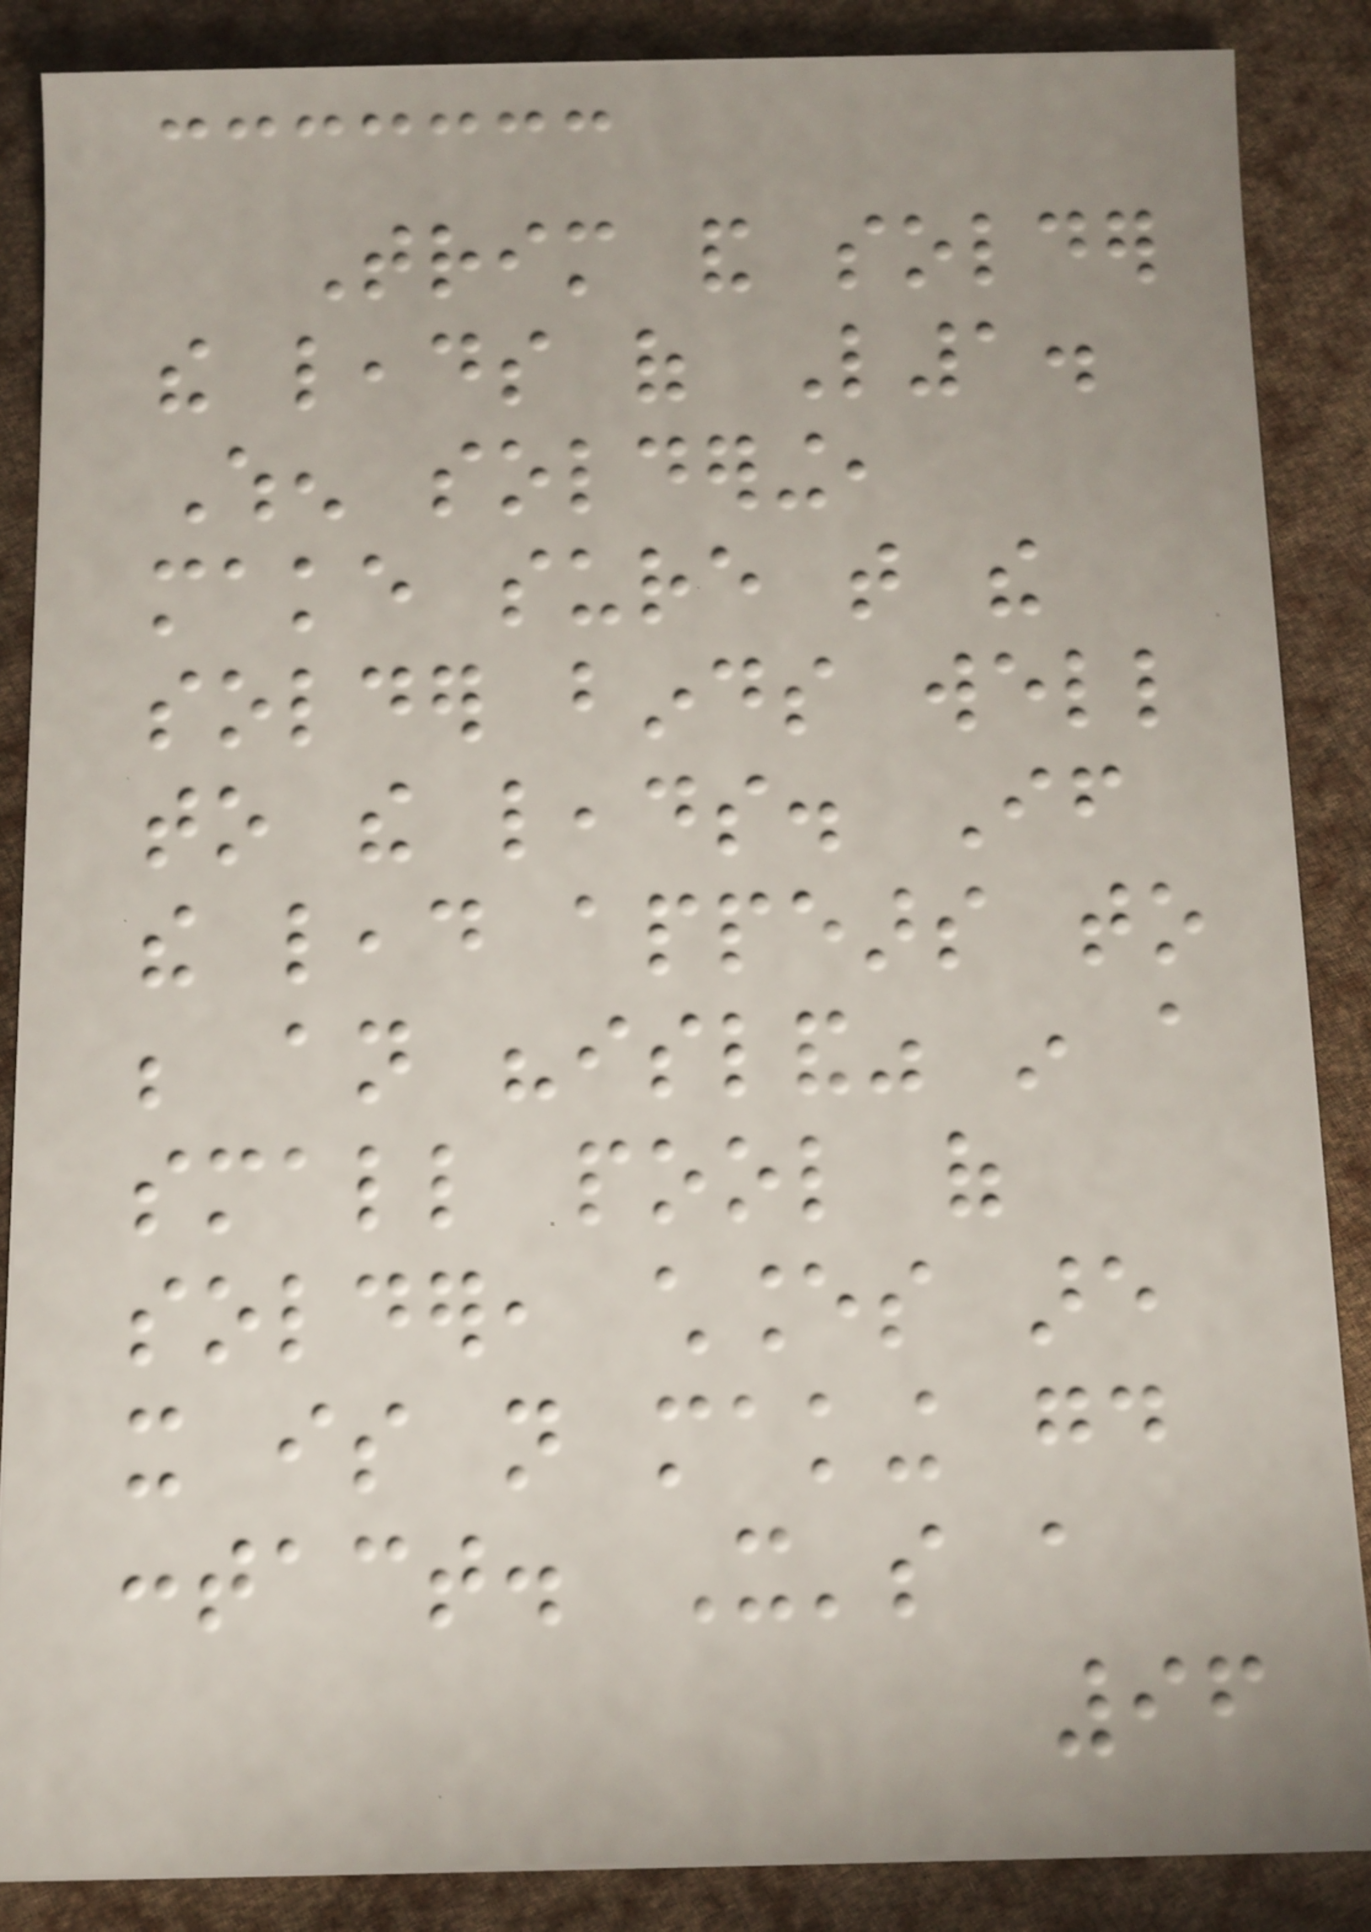Trim and solder
the leads of L1.
When soldering,
make sure that the
solder binds well
to the leads. If
the lead appears to
be an "island" in a
small pool of
solder, chances are
it is not making good
contact. It's a
96
